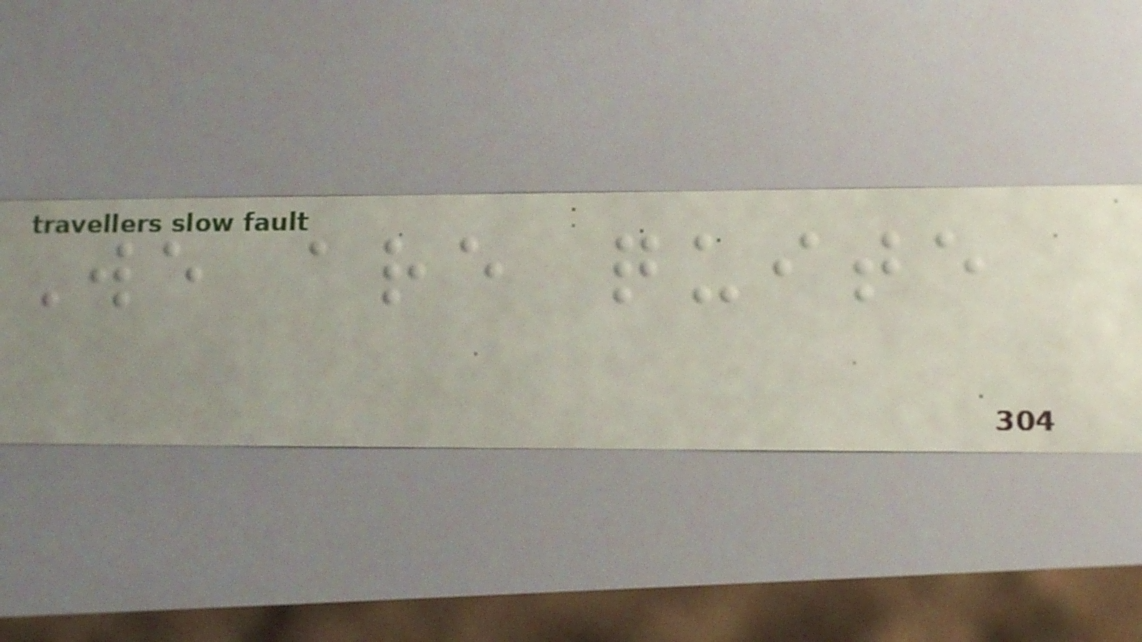We are quite
